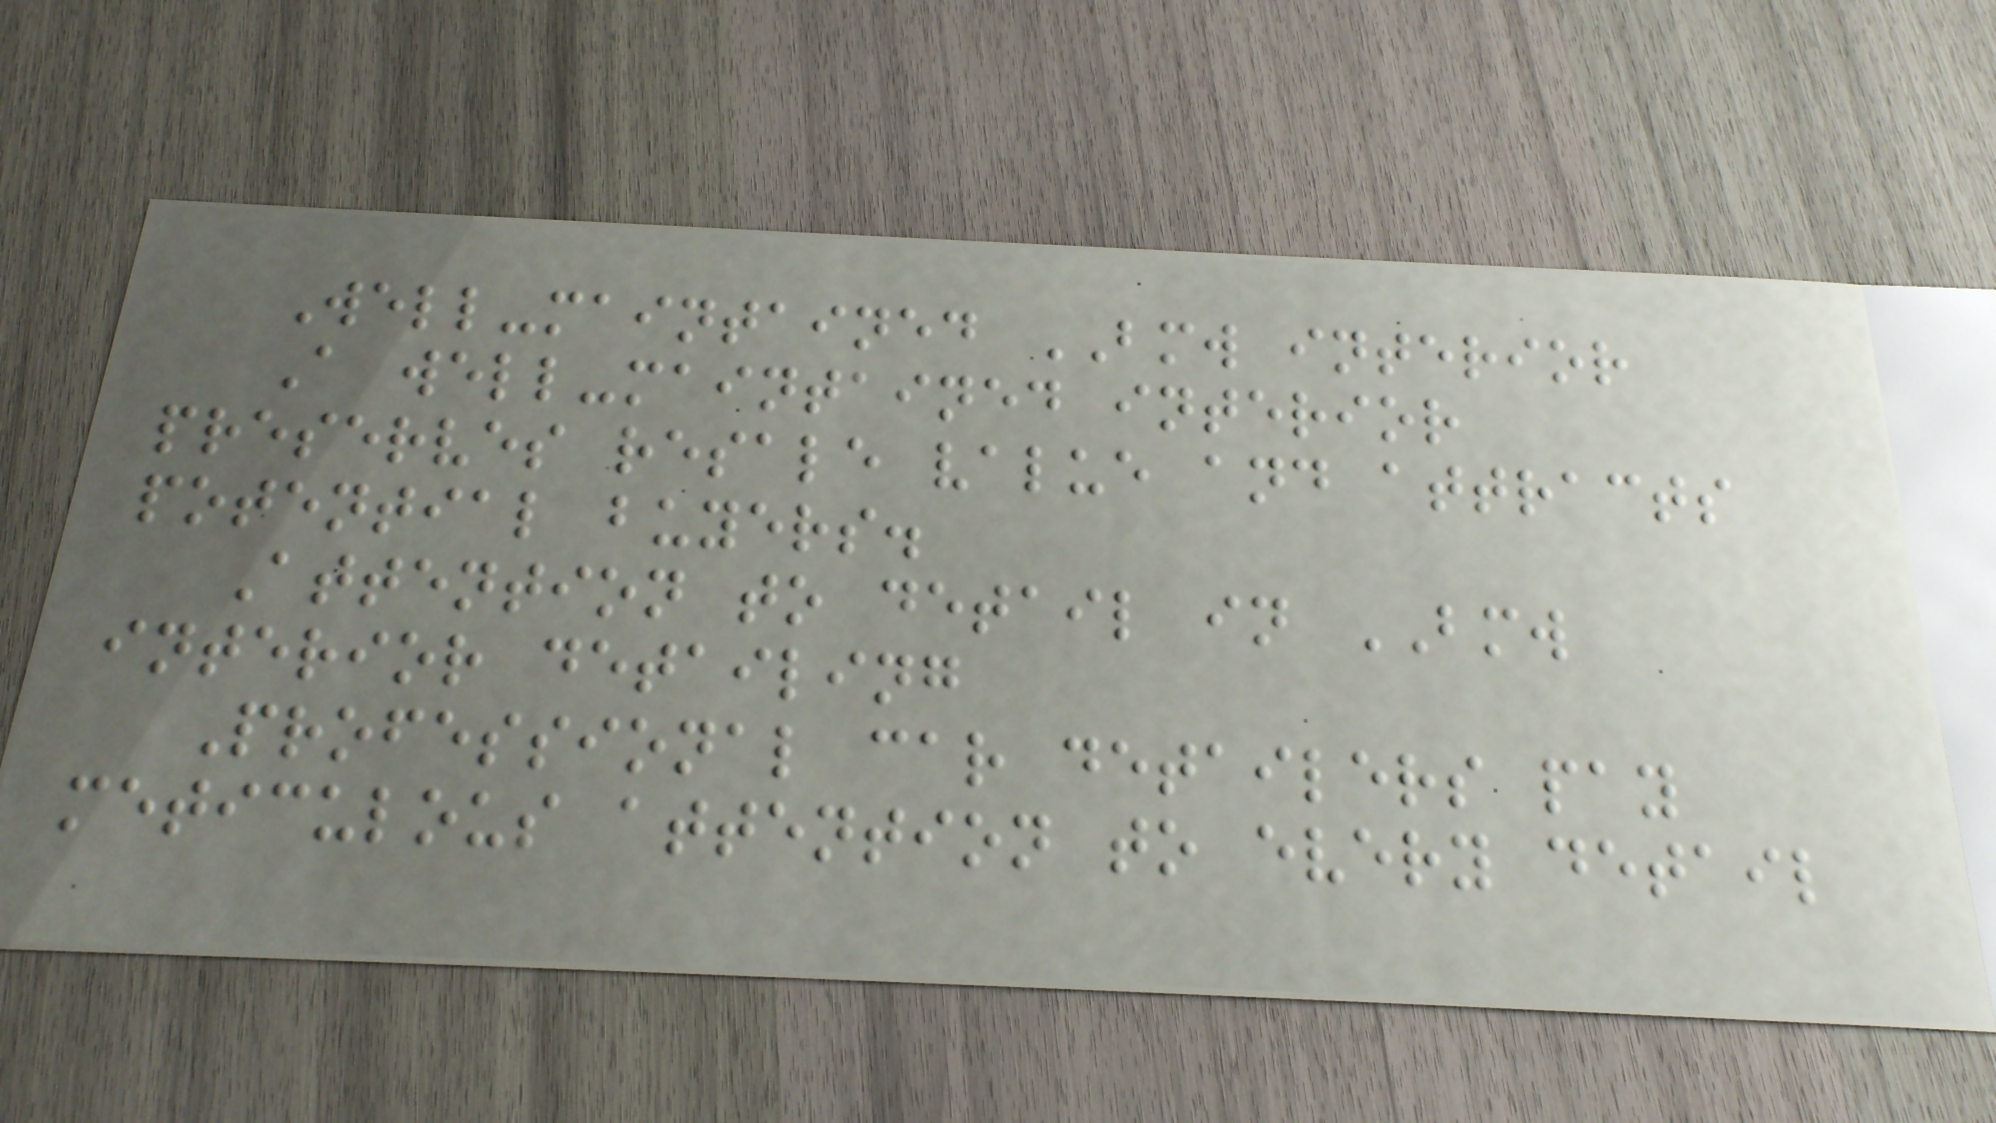Well-maintained BMW interior
A well-maintained interior
preserves resale value and attracts
potential buyers.
Attention to detail in BMW
interior detailing
Professional car detailers pay
meticulous attention to every detail
